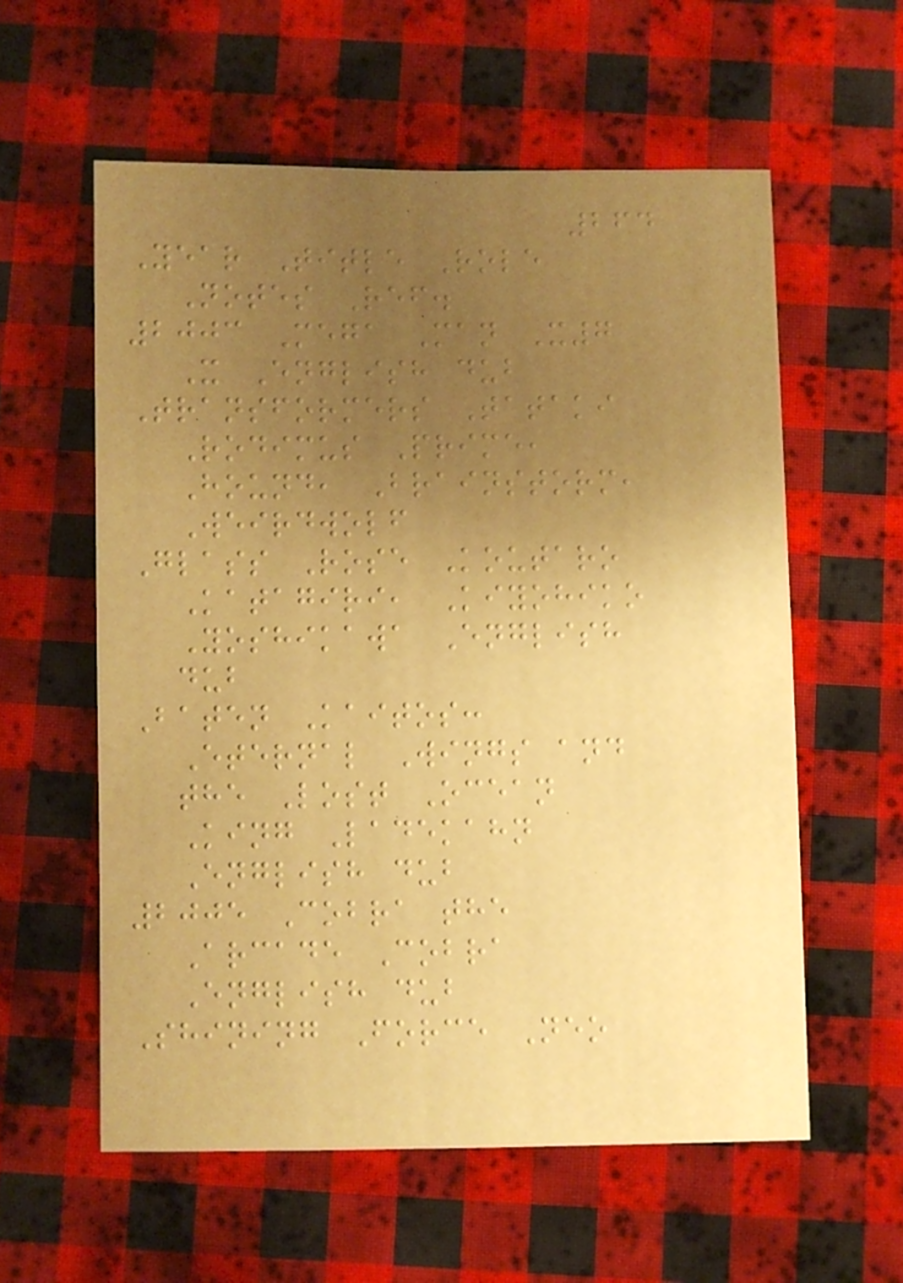264
Year Title Role
Notes Ref.
2003 Mega Man X7
X English dub
Transformers Tataki
Rodimus Prime,
Hound, Brainstorm,
Weirdwolf
Glass Rose Koutaro
Katagiri, Kiyohiko
Yoshikawa English
dub
Baten Kaitos:
Eternal Wings and
the Lost Ocean
King Ladekahn
English dub
2005 Cobra the
Arcade Cobra
English dub
Shining Force Neo
